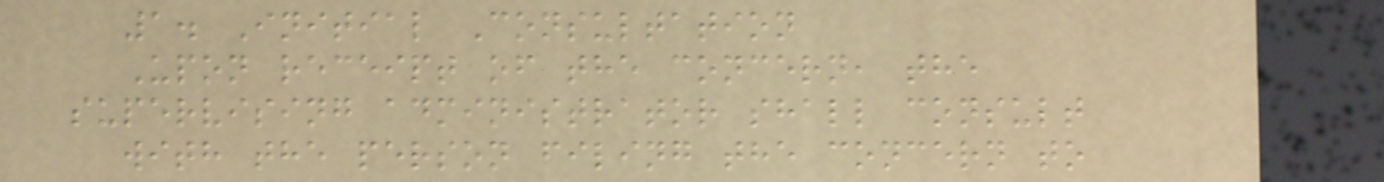1. Initial Consultation
Upon receipt of the concern, the
supervising administrator shall consult
with the person filing the concern to
